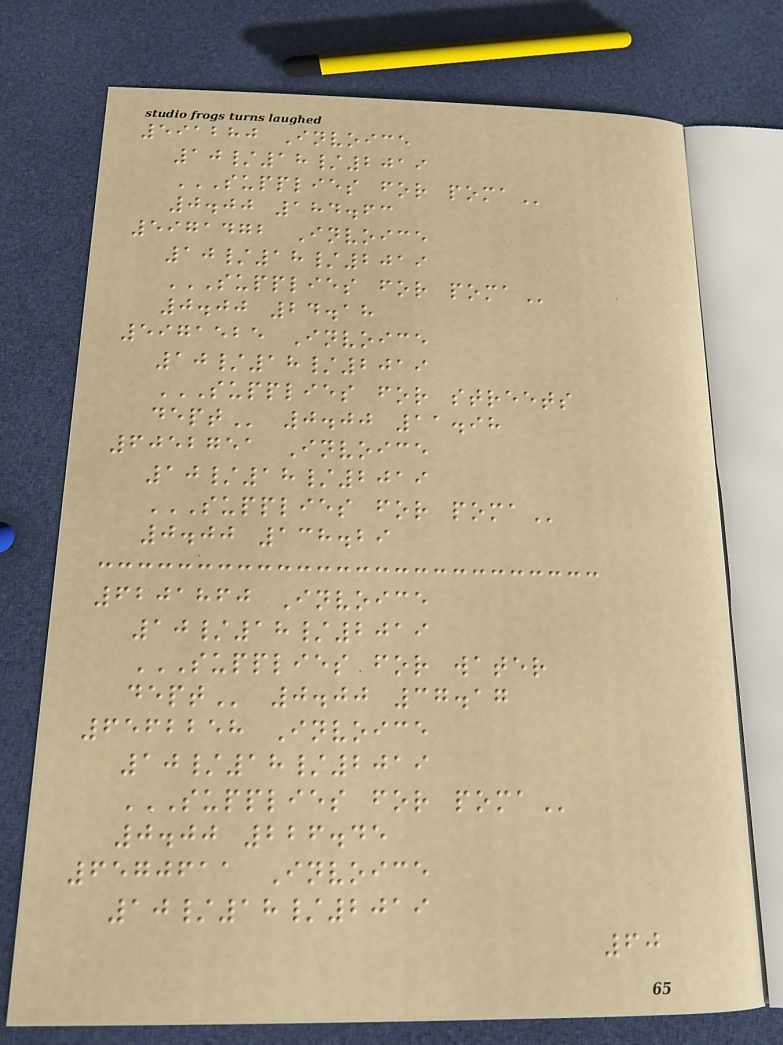591280 Invoice
10/18/2019
SUPPLIES FOR POMA
0.00 184.63
5971472 Invoice
10/18/2019
SUPPLIES FOR POMA
0.00 24.18
5971525 Invoice
10/18/2019
SUPPLIES FOR STREETS
DEPT 0.00 11.98
6052751 Invoice
10/18/2019
SUPPLIES FOR POMA
0.00 138.29
6201860 Invoice
10/18/2019
SUPPLIES FOR WATER
DEPT 0.00 37.17
6562258 Invoice
10/18/2019
SUPPLIES FOR POMA
0.00 226.45
6570611 Invoice
10/18/2019
60
